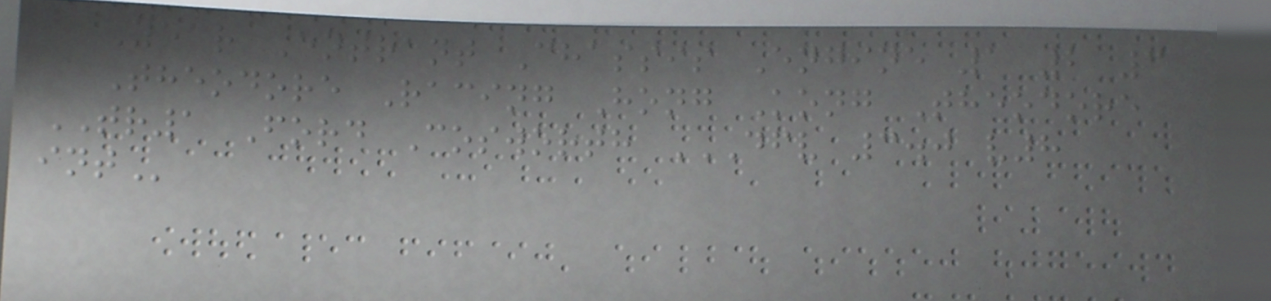Year Entrant Chassis Engine 1 2 3
Theodore Racing Hong Kong Theodore
TR1 Ford Cosworth DFV 3.0 V8
INT
